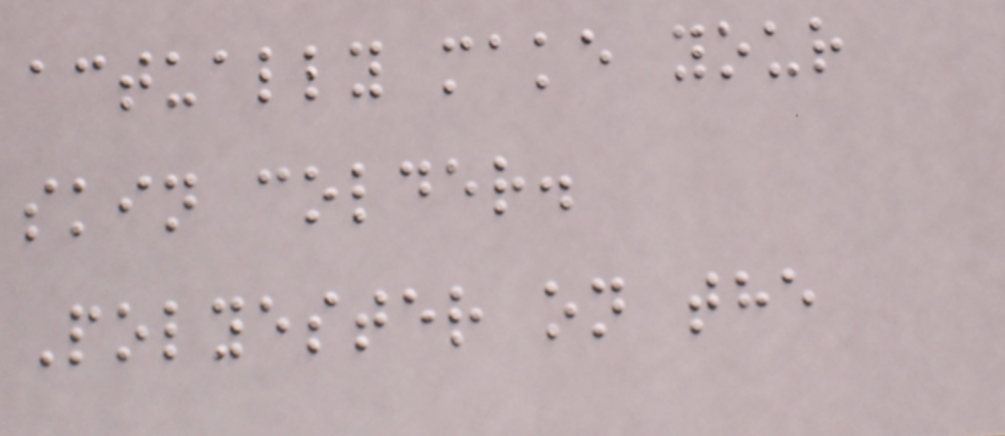actually make your
skin colder.
Polyester on the
